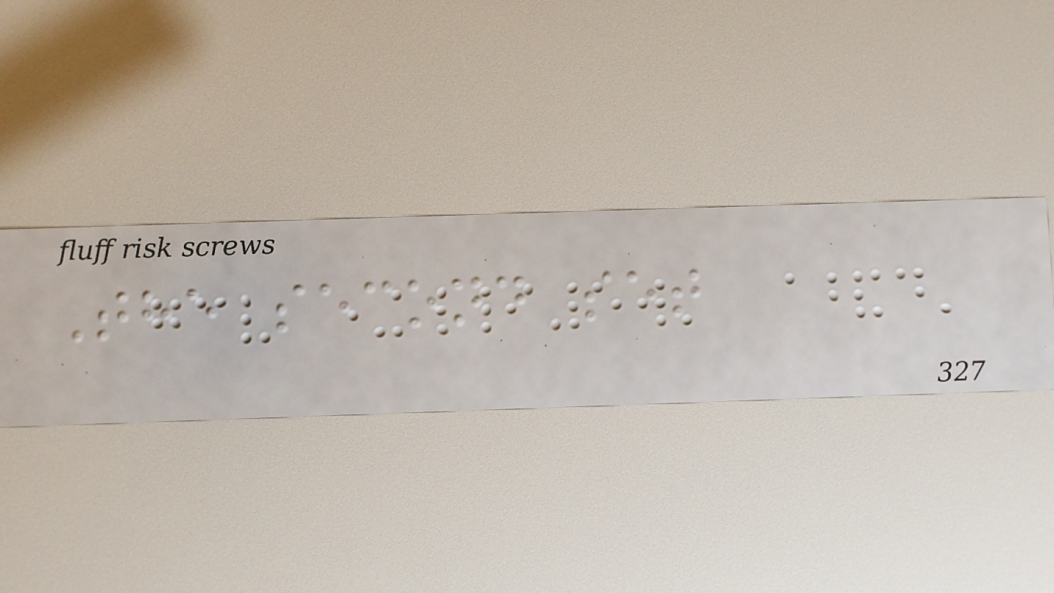The second set
